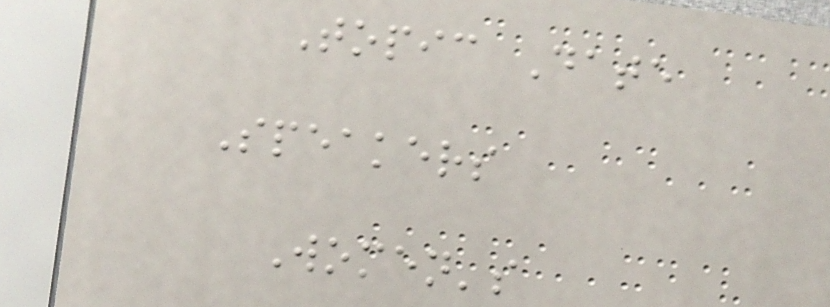Topic Date
Speakers
Women's
